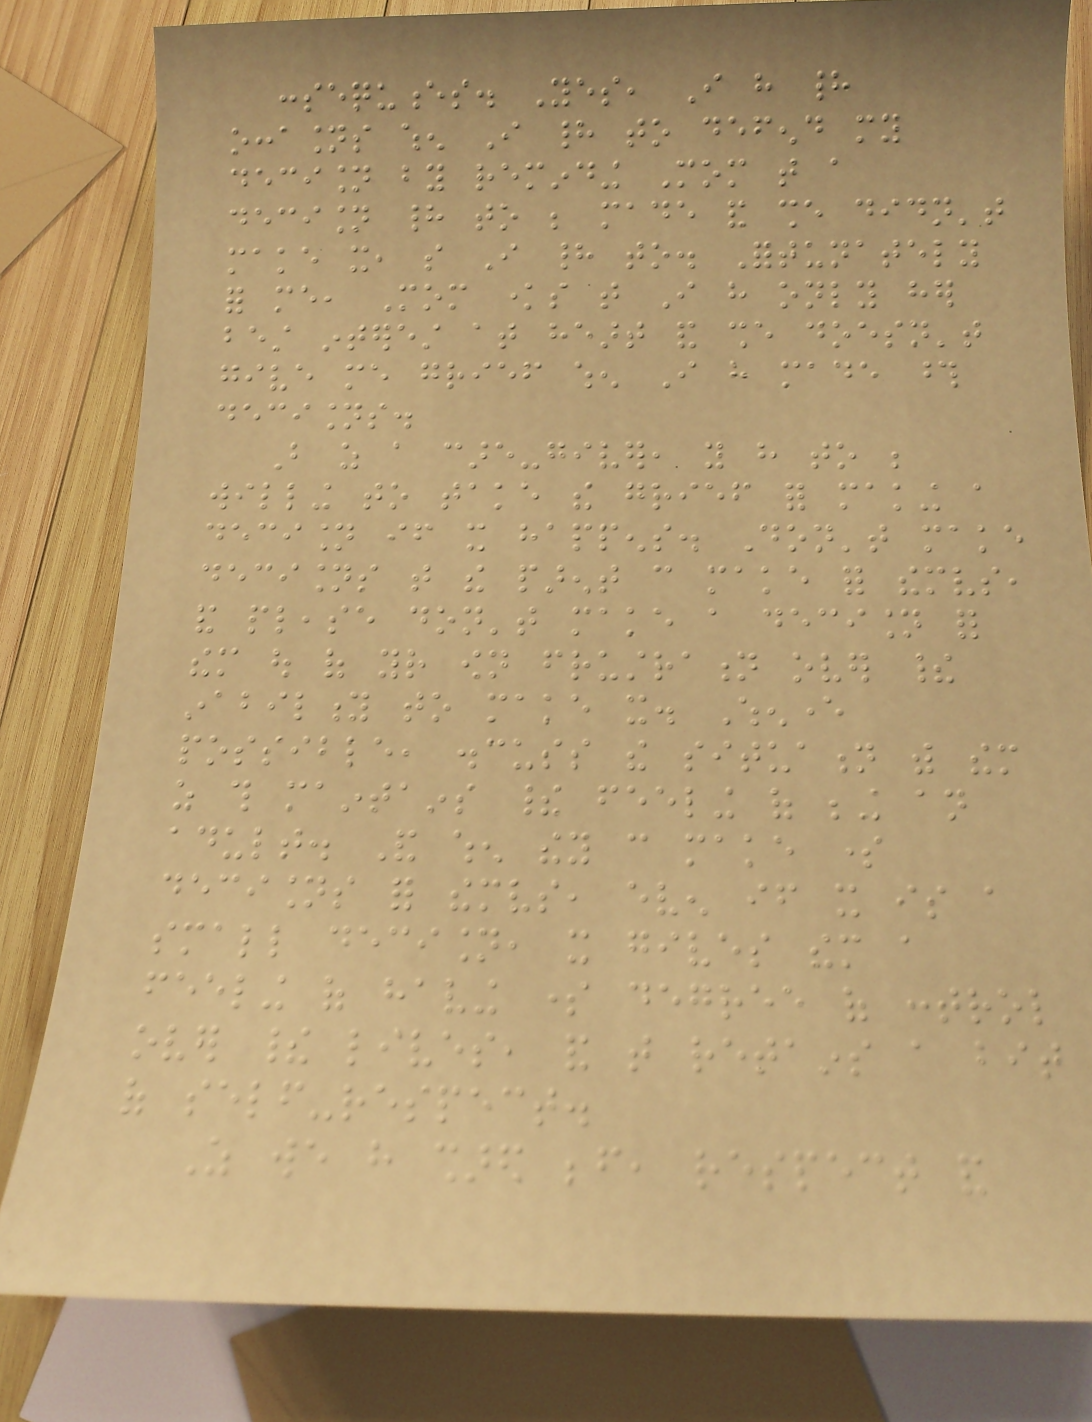consequences. Yes, I have had
occasions when I had to defend my
decision by reminding Mom that a
decision had to be made and she didn't
make it, so I had to. Fortunately
for me, Mom knows that I have only her
best interest at heart and she doesn't
give me grief when I have made those
decisions.
But as a care-giver, you have to be
willing to take the grief for making a
decision if it happens. Don't make
decisions that the parent can make for themselves,
and please don't make a decision for
them out of your own frustration over their
inability to make it. Whenever
possible, discuss the situation with them
as this maintains their feeling of being an
adult. And when they can make some
decisions for themselves, even if it is a
small decision, it gives them a
feeling of having some degree of control
over their lives, and that retains a bit
of self-respect.
As we have shared before, respect and
